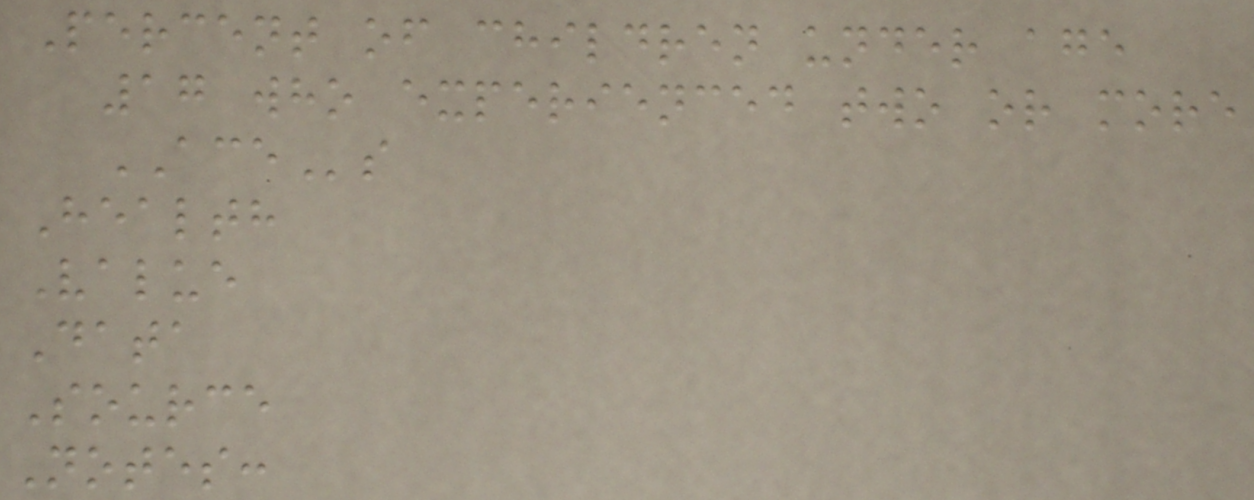Percent of children under age
17 who experienced two or more
ACEs
Health
Value
Data
Source
Notes:
